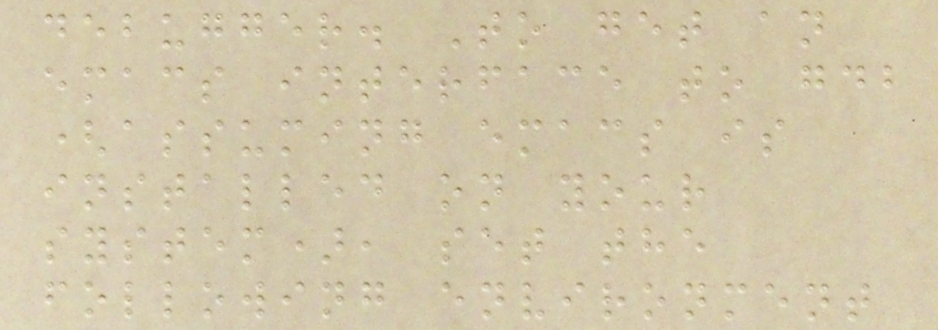debugger. To get an
emacs interface to gdb
(assuming emacs is
installed on your
system), set the
following environment
